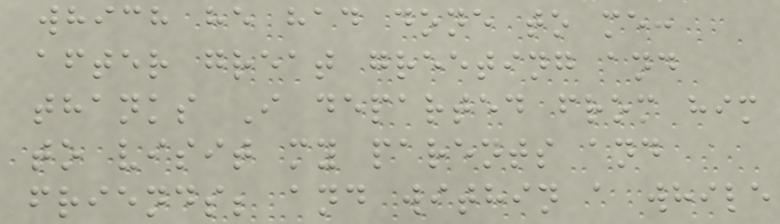which he had done to me:
after great greeting and
thanks I departed from him
to visit my parents and
friends; and within a while
